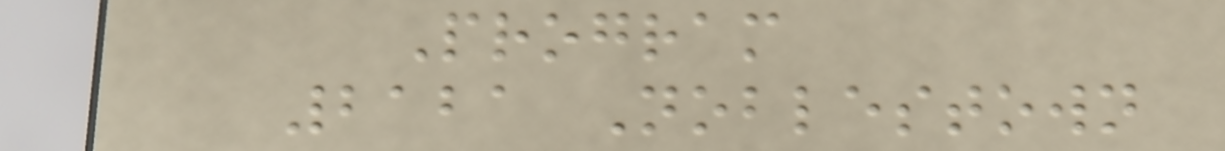Program
2121 Noblestown
